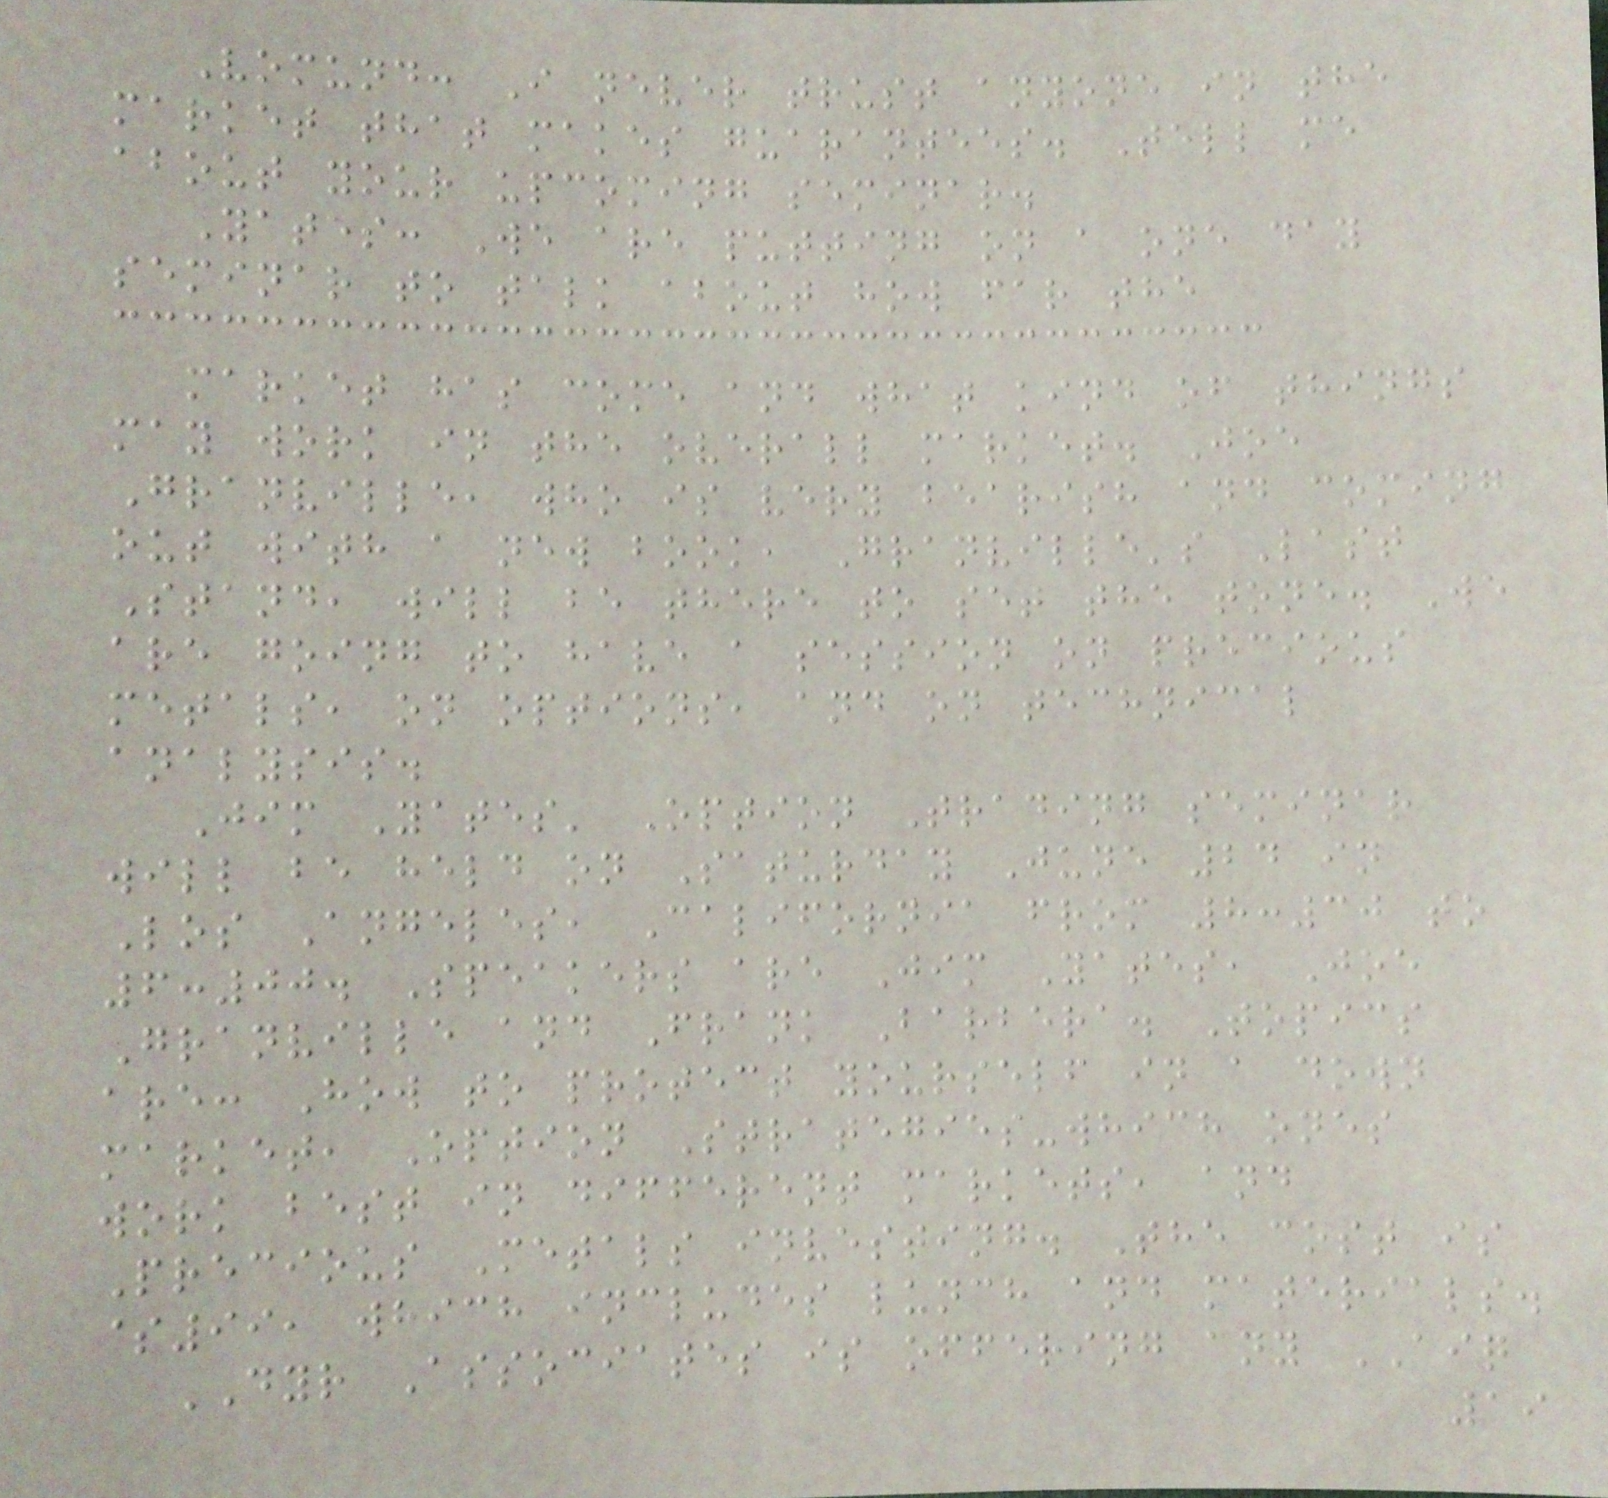Vomund: I never trust anyone in the
market that makes guarantees. Tell me
about your upcoming seminar.
Yates: We are putting on a one day
seminar to talk about how far the
market has come and what kind of things
may work in the overall market. Joe
Granville, who is very bearish and coming
out with a new book, Granville's Last
Stand, will be there to set the tone. We
are going to have a session on precious
metals, on options, and on technical
analysis.
Jim Yates' Option Trading seminar
will be held on Saturday June 24 in
Los Angeles, California from 8:30 to
6:00. Speakers are Jim Yates, Joe
Granville and Frank Barbera. Topics
are: How to protect yourself in a down
market, Option Strategies-which ones
work best in different markets, and
Precious Metals investing. The cost is
$99, which includes lunch and materials.
DYR Associates is offering any AIQ
19
